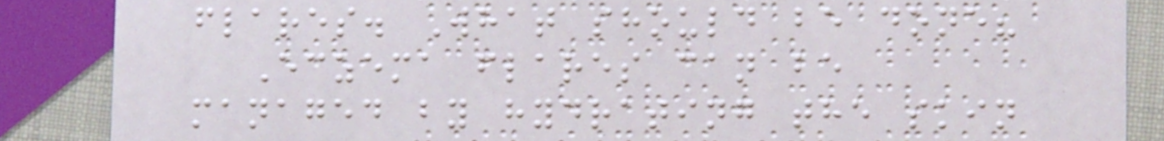flares. What should be done?
Eczema flares can be
managed by hydrating the skin
